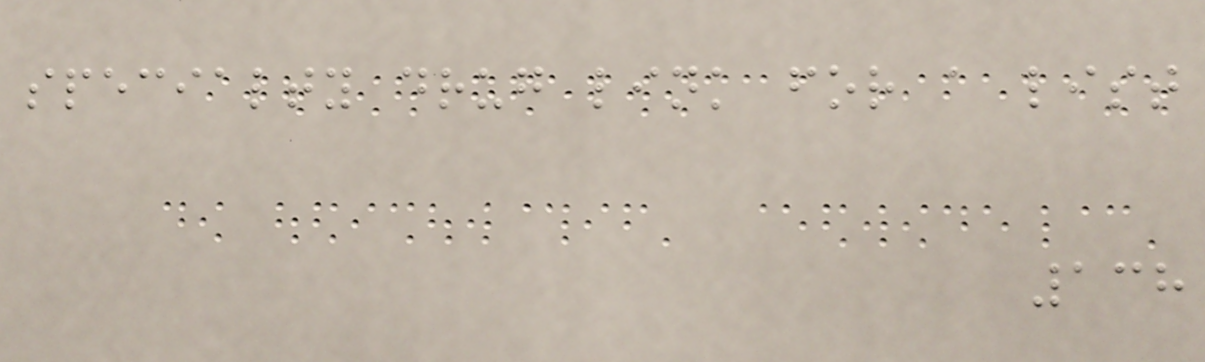specialty drug link for a list
138
